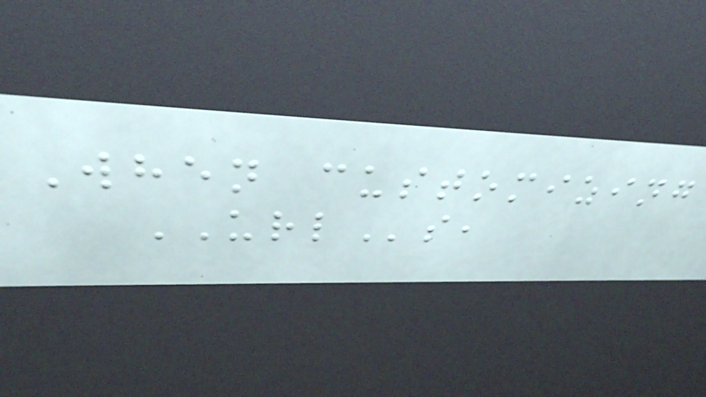When customizing
URLs,
